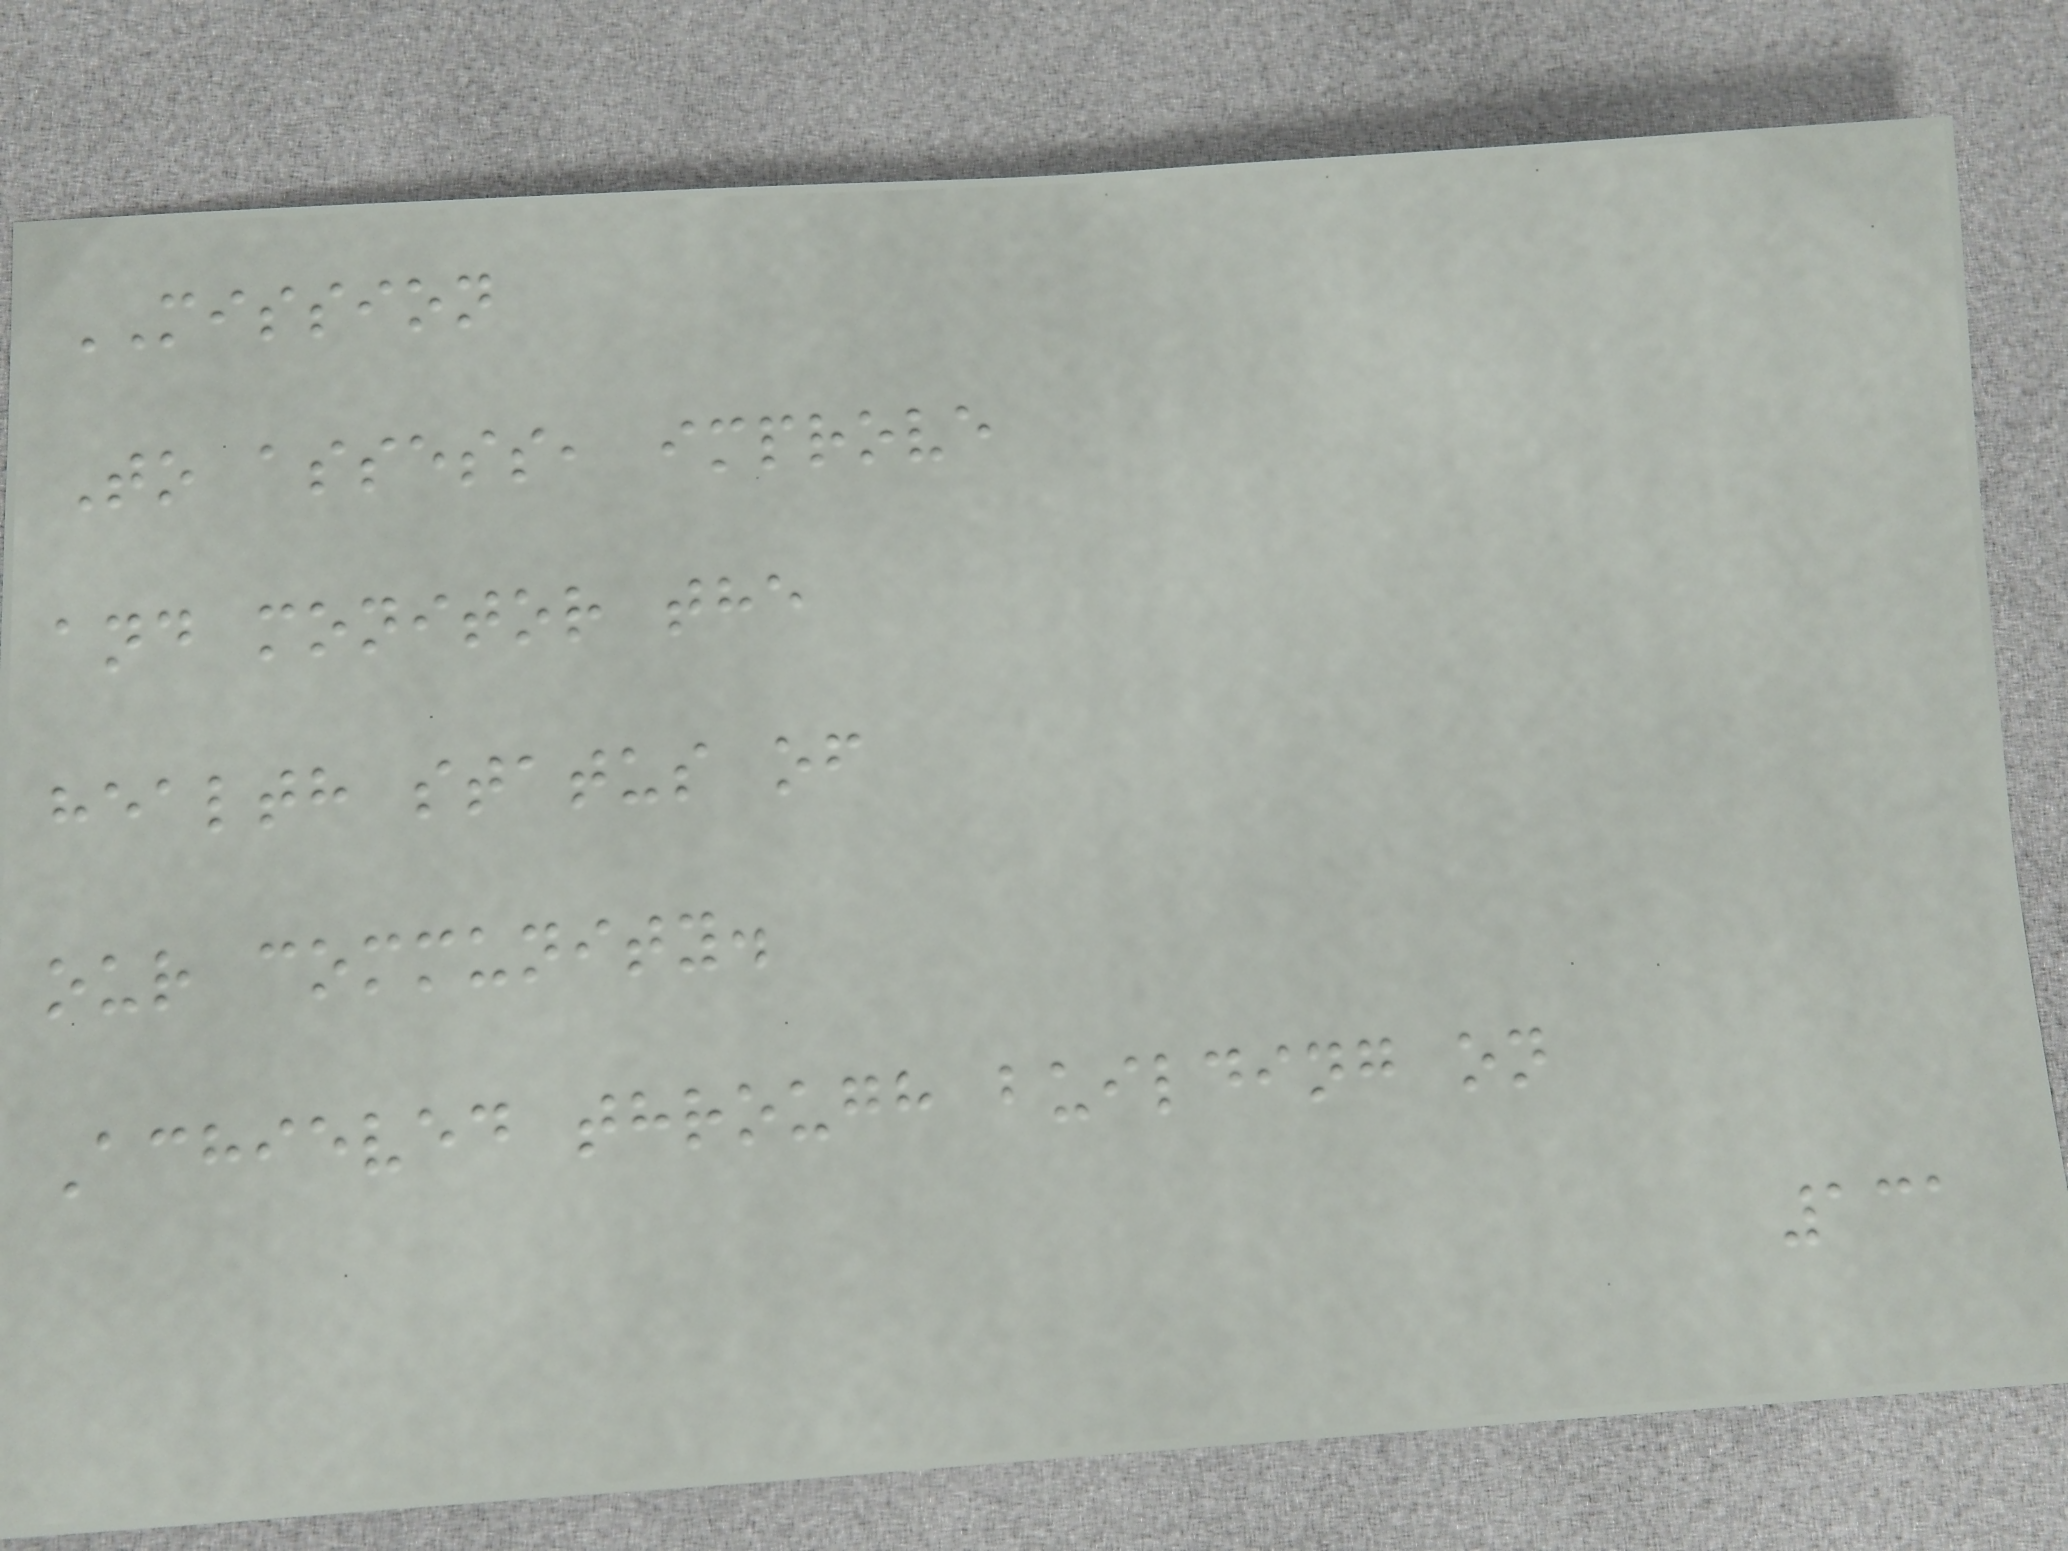MISSION
To assess, improve
and monitor the
health status of
our community.
Achieved through building on
131
